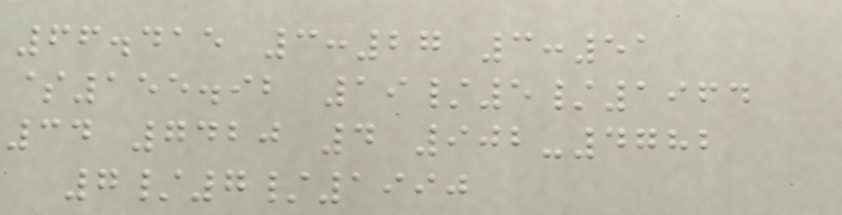66.415 3:27 3:51
$155.92 19/5/1964
34 7420 4 902-4782
7/7/1990
